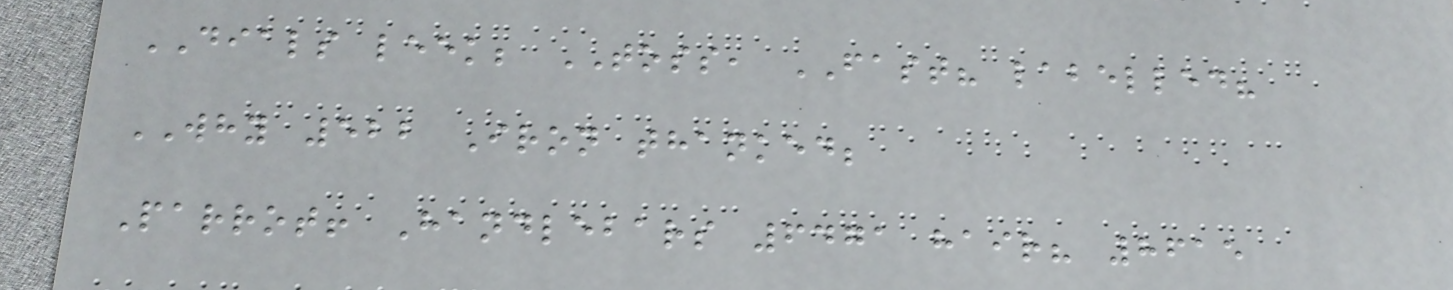DIALS leek; TOSS, FAST? labelled?
WHY 522 Iron thanked;
Parrot! Handlebars 6471 hair? 8615
